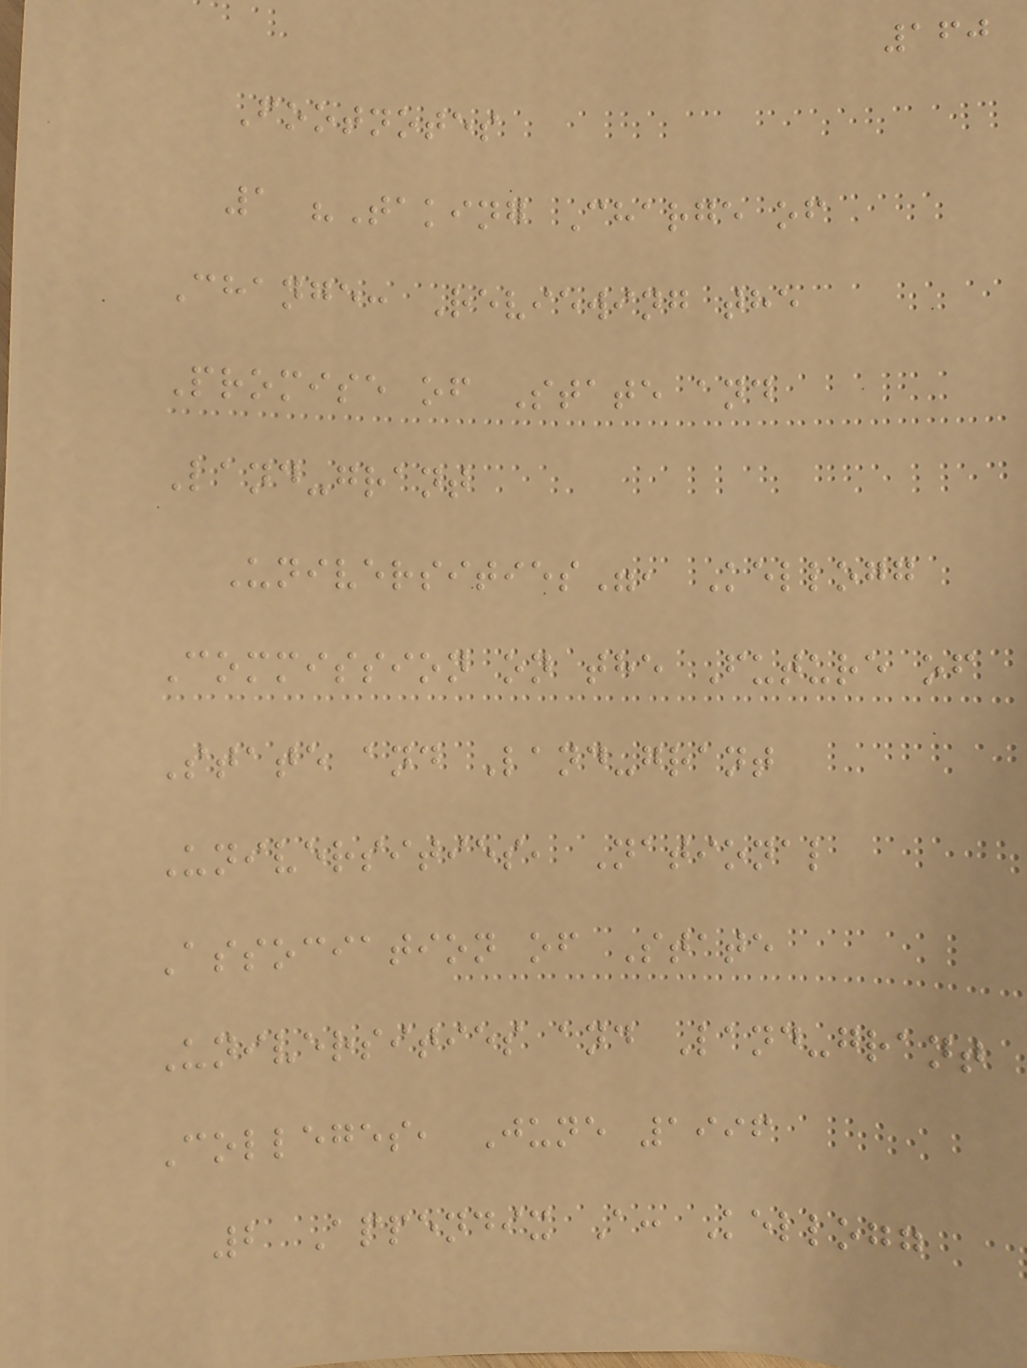160
Footnotes
1 "Taking Charge of
Change: Reviewing the
Promise of State and
Land-grant
Universities", Kellogg
Commission on the Future of
State and Land-grant
Universities, National
Association of State
Universities and Land-grant
Colleges, June 1996
2 Appendix A: Kellogg
